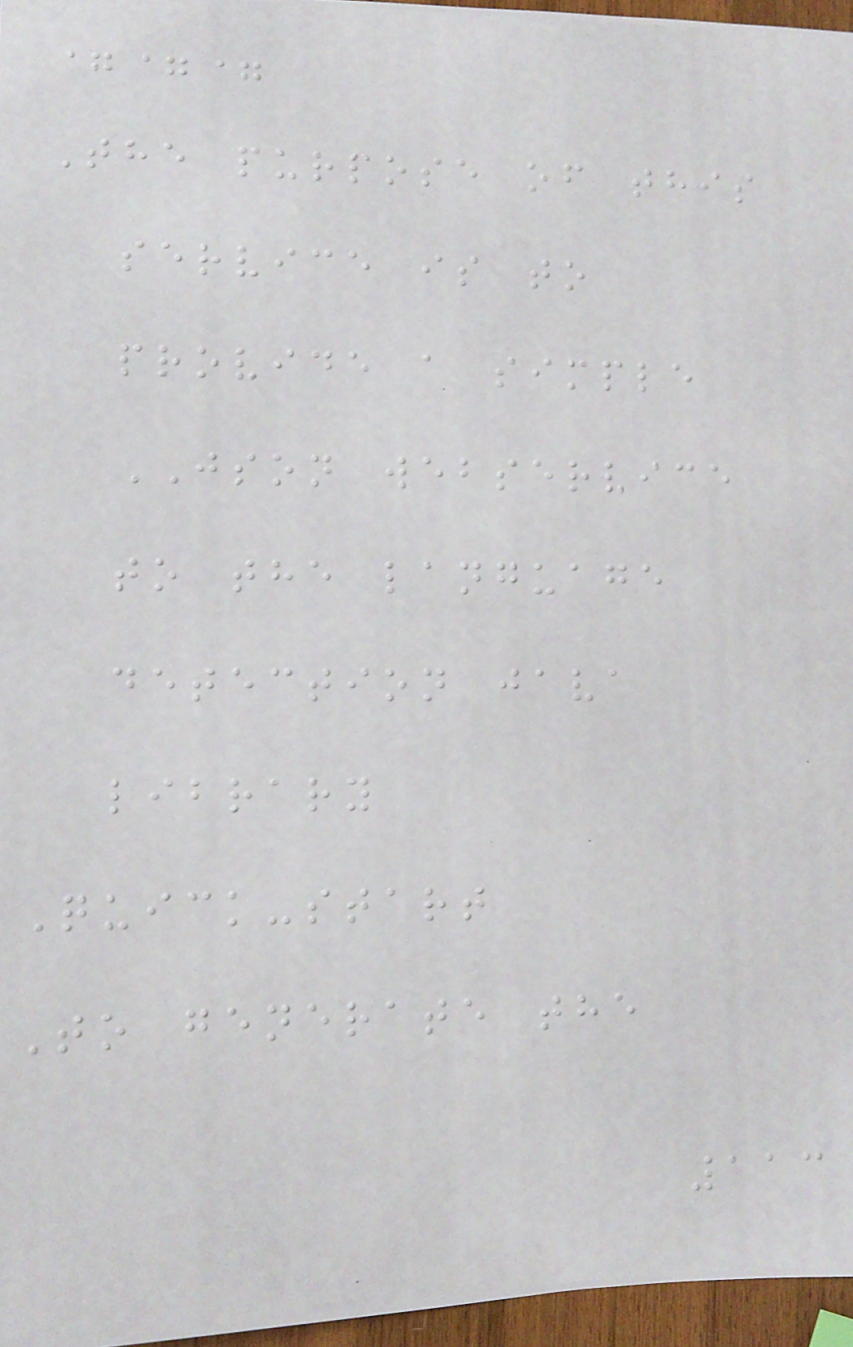===
The purpose of this
service is to
provide a simple
JSON webservice
to the language
detection java
library
Quick-start
To generate the
113
